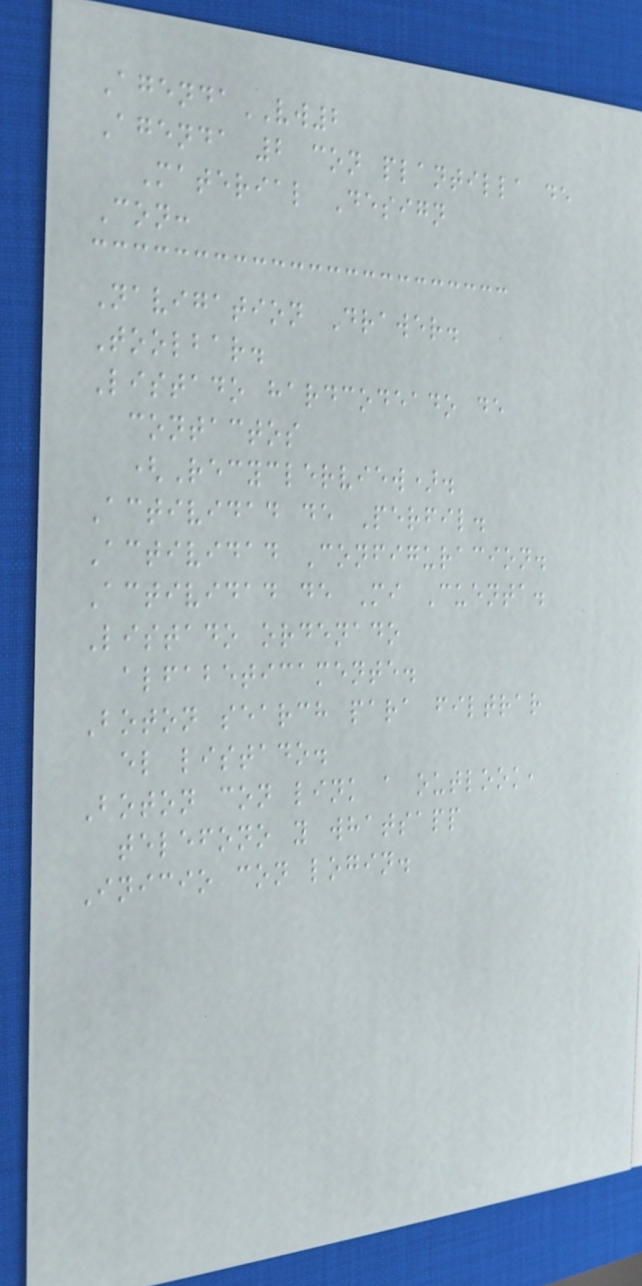AgendaVW2
Agenda 2 con plantilla de
Material Design
Con:
Navigation Drawer.
Toolbar.
Listado hardcodeado de
contactos
(Recyclerview).
Actividad de Perfil.
Actividad Configuracion.
Actividad de Mi Cuenta.
Listado ordenado
alfabeticamente.
Boton search para filtrar
el listado.
Boton con link a outlook,
telefono y whatsapp
Inicio con login.
